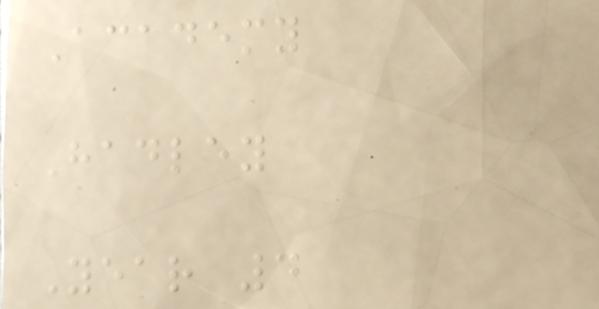Academy
Hadley
Year 4
